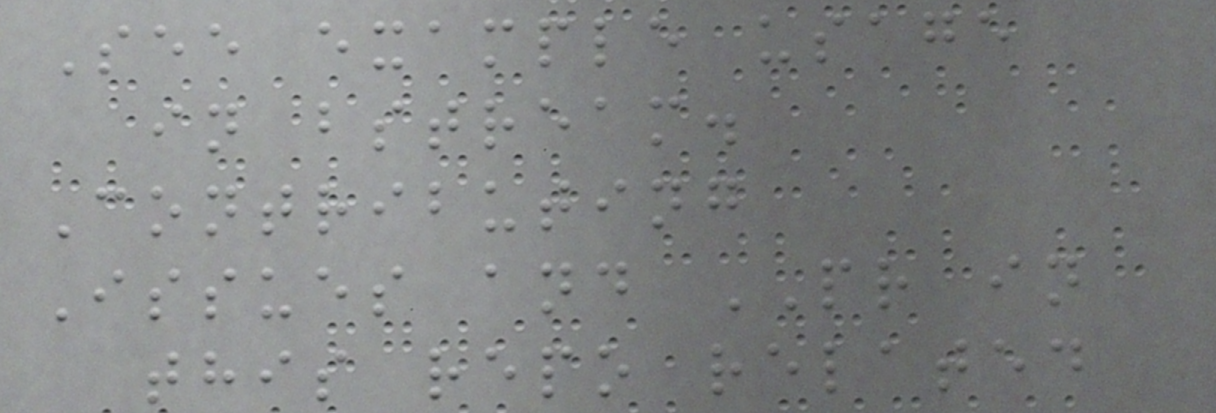See example usage
in bstream.
Contributing
Issues and PR in
this repo related
